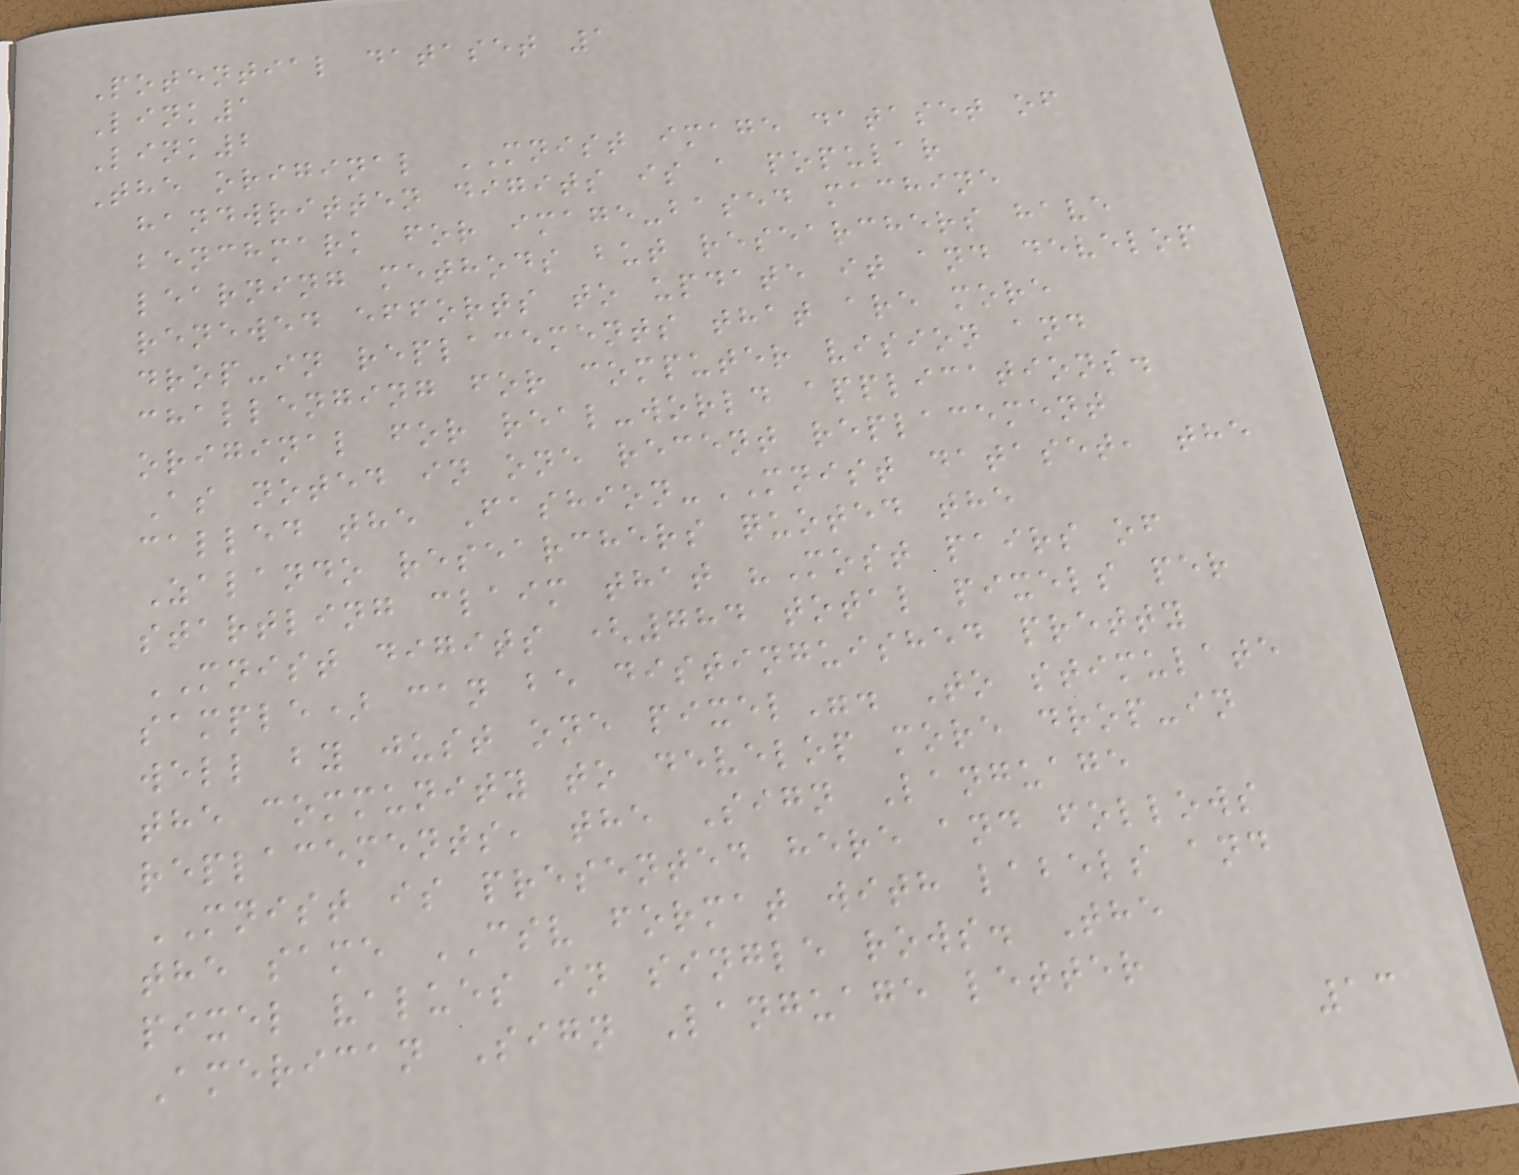Potential dataset 1
Link1
Link2
The original MNIST image dataset of
handwritten digits is a popular
benchmark for image-based machine
learning methods but researchers have
renewed efforts to update it and develop
drop-in replacements that are more
challenging for computer vision and
original for real-world applications.
As noted in one recent replacement
called the Fashion-MNIST dataset, the
Zalando researchers quoted the
startling claim that "Most pairs of
MNIST digits (784 total pixels per
sample) can be distinguished pretty
well by just one pixel". To stimulate
the community to develop more drop-in
replacements, the Sign Language
MNIST is presented here and follows
the same CSV format with labels and
pixel values in single rows. The
American Sign Language letter
13
